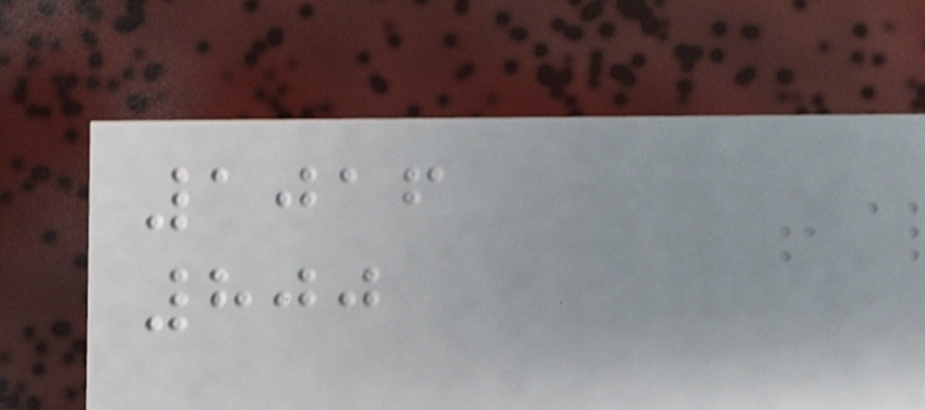1016
800
